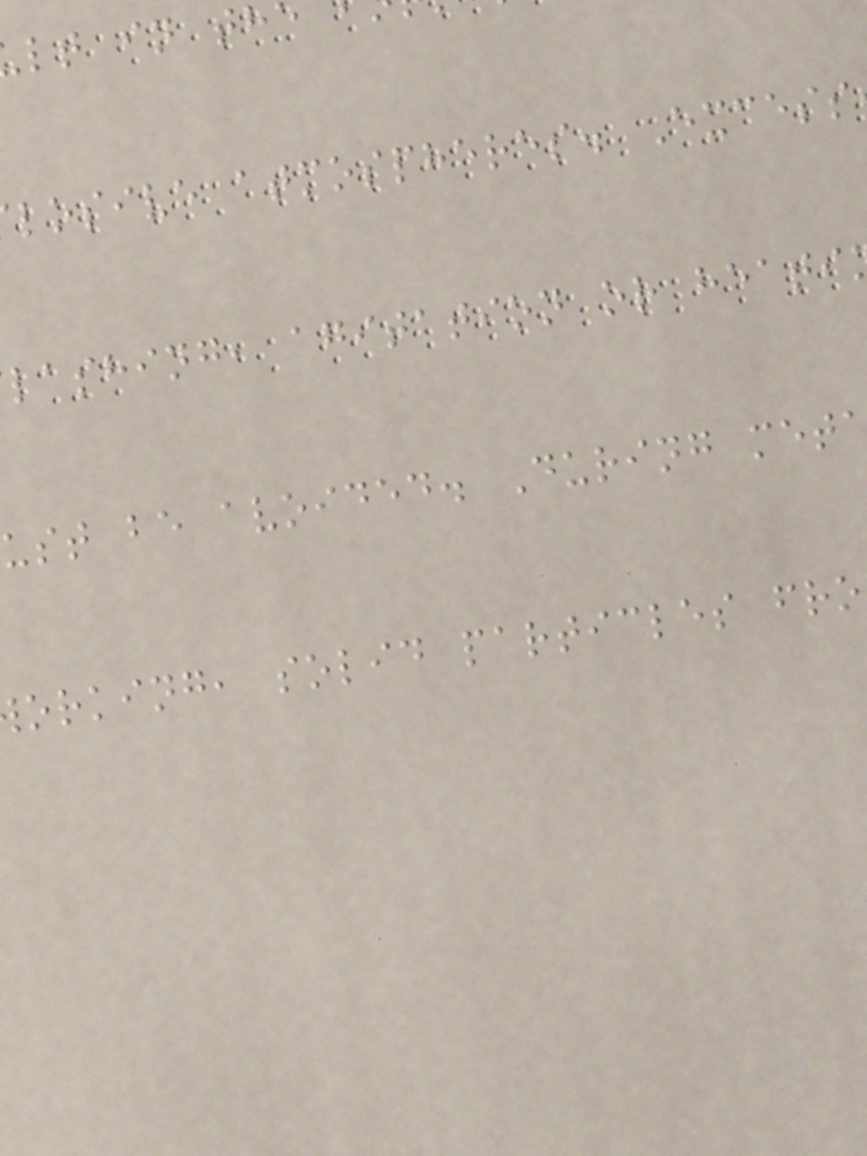lt in th
losive atmospheres. Excess
lashing, agitation or heati
ust be avoided. During met
orking, solid particles fro
